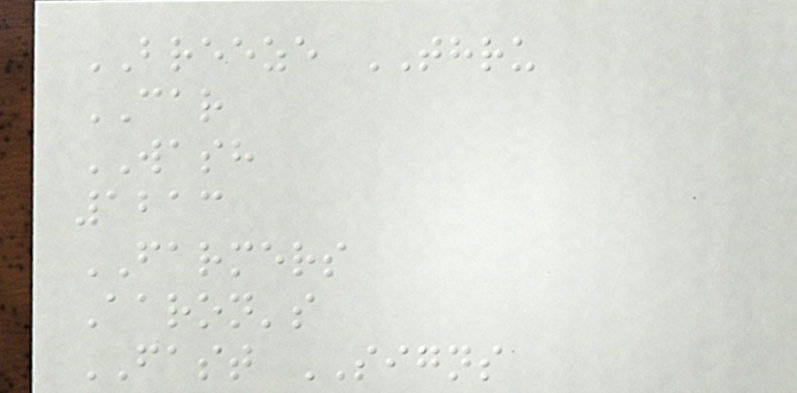BREEZE THRU
CAR
WASH
1213
FARMERS
Aaron's
FAST SIGNS
